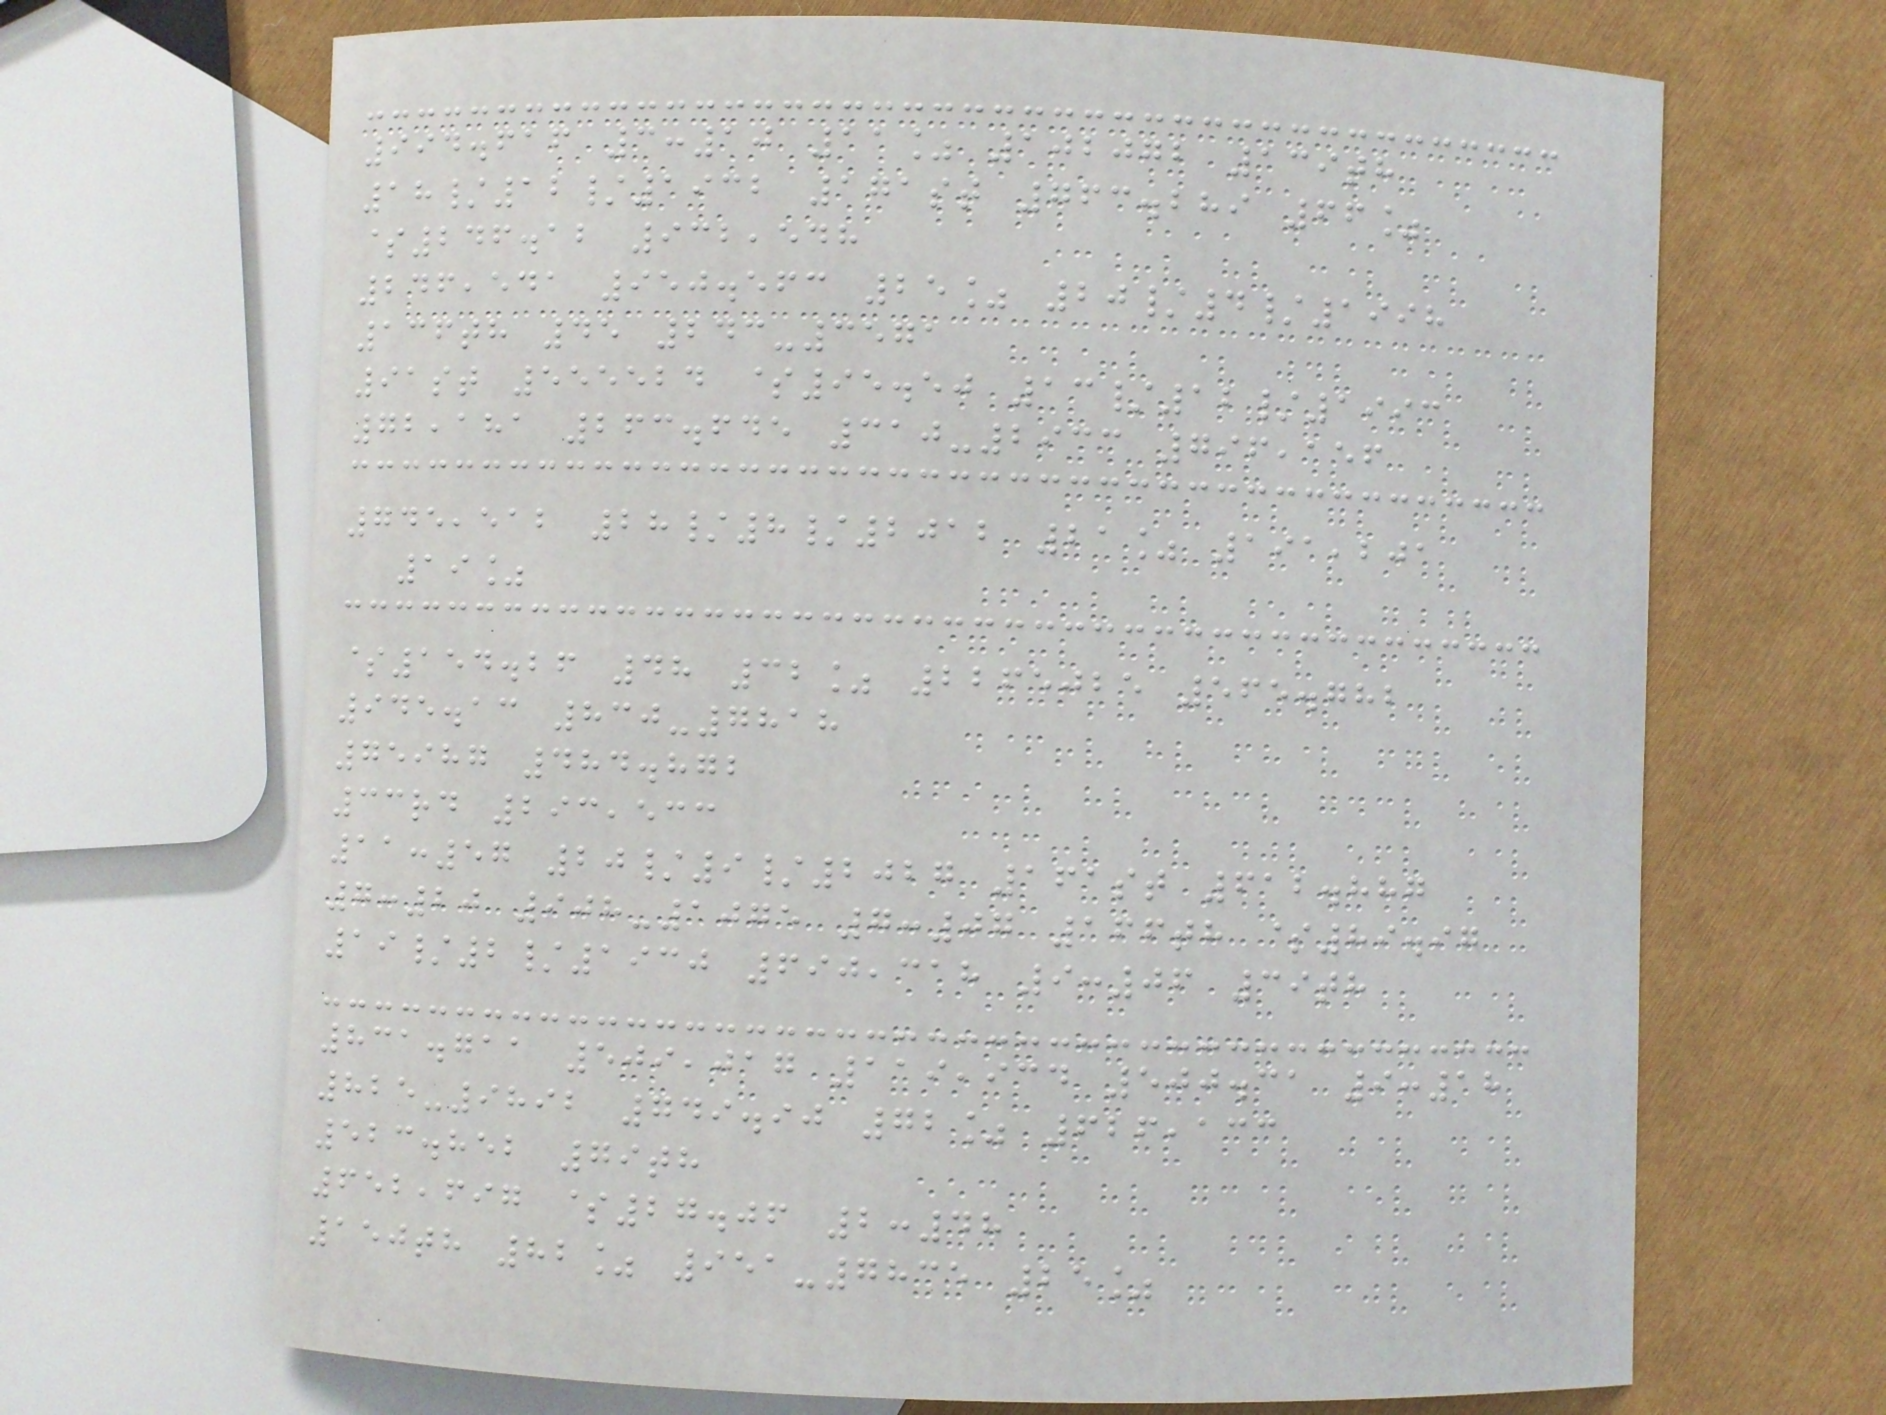994.616 3:10 11% 102072 139th
18/12/1932 171st 763.289 66%
$246.12 932,548
246,541 950.563 25% 20/4/1998
136th 45 243-3571
91st 555524 $95.50 13/12/1993
72,181 263.645 310-2933 796,156
745,512 28/8/2012 21% 191,201
19%
$154.26 48 32% 2265025 565.782
945.13 830-7818
75987 484.872
33rd 293,533
11:57 20/9/2027 161st 612.887
7:20 908-1075 7:07 166th $89.97
19/2/1930 690,318 9:06 39th
831.711 509,017 119,934 500.31 9:18
825-9892 749.90 72% 626,133
523.852 79th
652,697 $27.06 2:48
150th 82% 951-7835 25%
